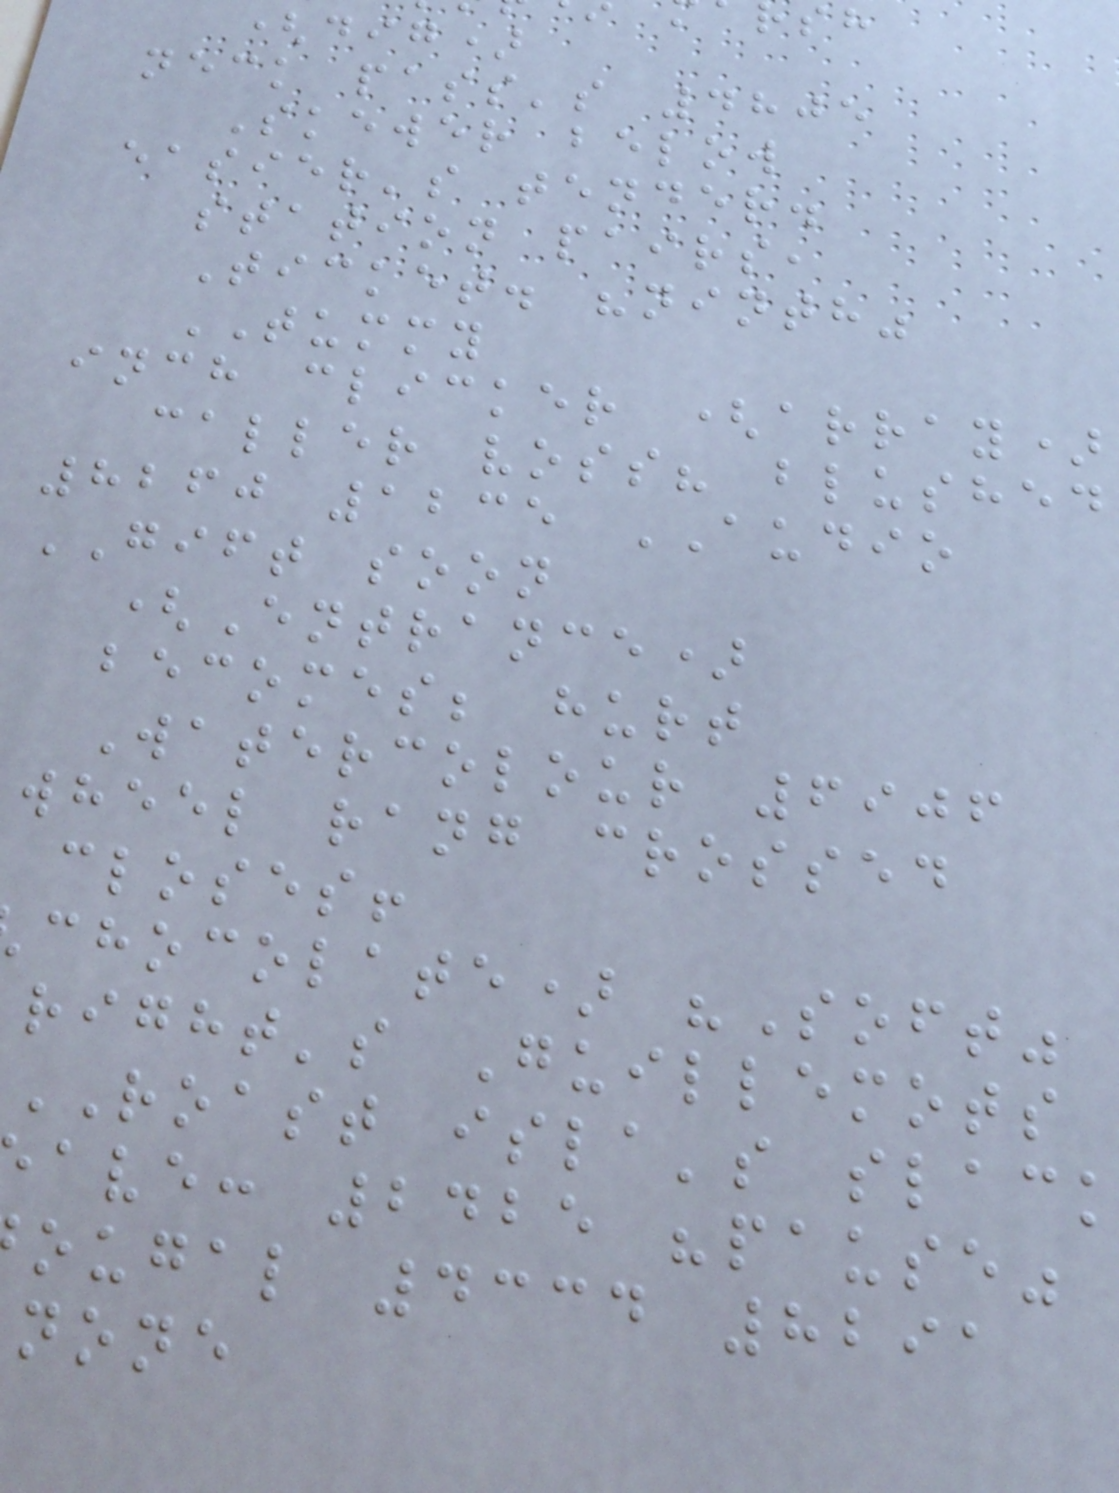(dig)
neck pass's 4805
Skewer below
easier's tender.
station pairs,
Ticket. "ninth"
TUMMY
inch clicker (array)
caller voss? blushed
8260 1235 AUDIO
GIFT soon
(Entrance)
becomes; hurt
Watercolour 6906
wheel rang crossed
closes!
chocolate) "Soft"
right's Guillemots
ROAST isla's slack
ave: 2425 "pause"
ougal 4334 8291
none
